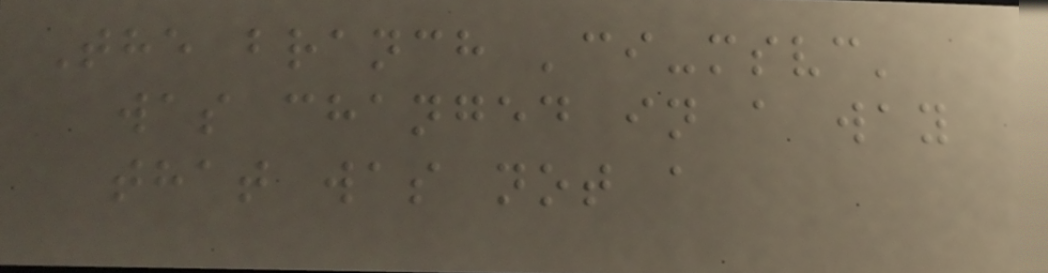The branch 'ci-msvc'
was changed in a way
that was not a
